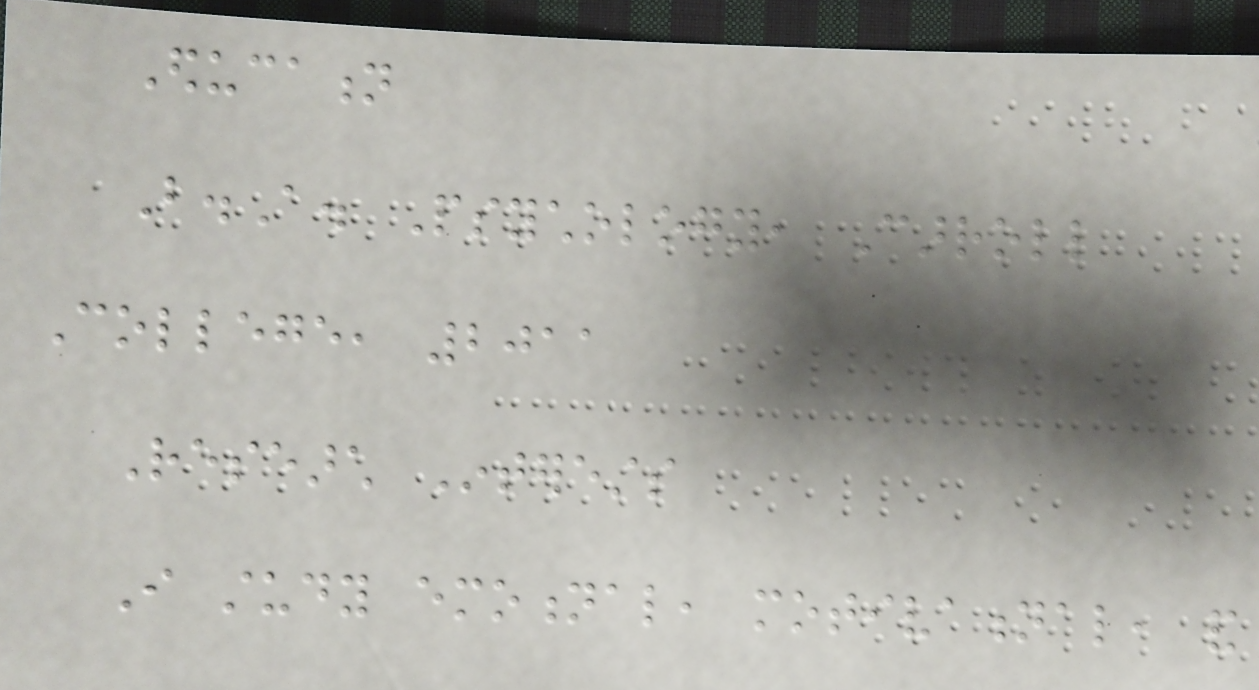Education
B.A. Psychology, Carroll
College, 2011
Research Interests
I study emotional, motivational, and
